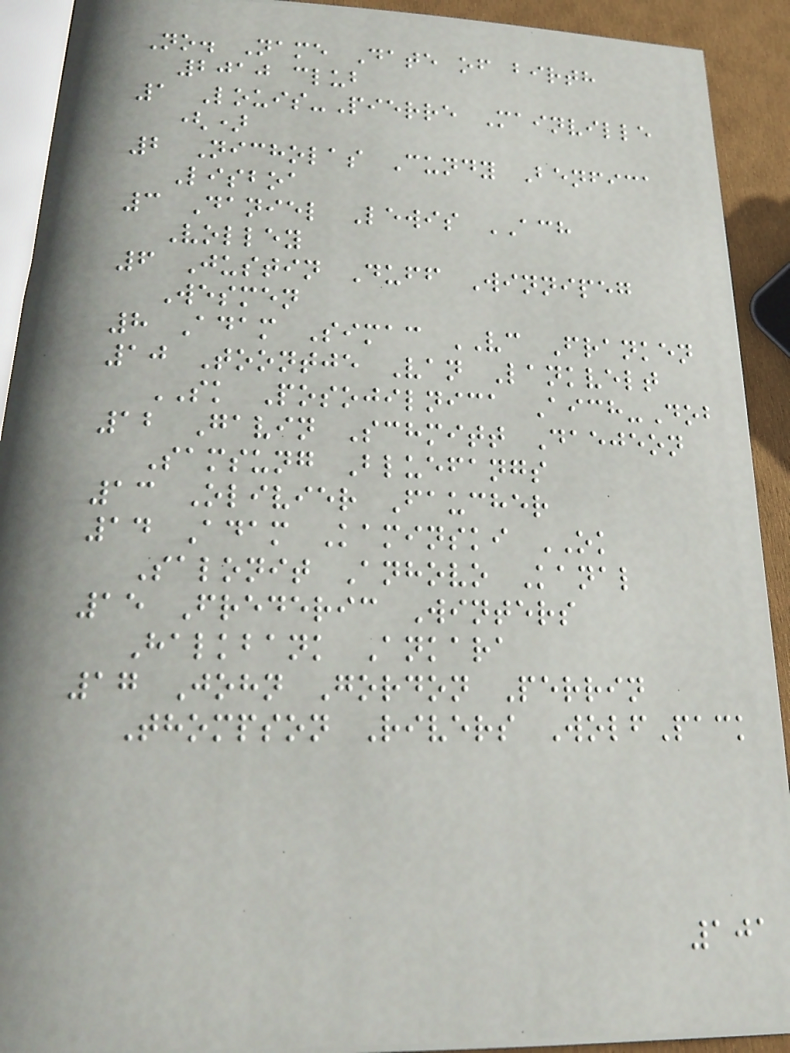No. Name Date of birth
2010 club
1 Louis-Pierre Mainville
()
2 Nicholas Cundy Benfica
Lisboa
3 Daniel Lewis ACH
Volley
6 Justin Duff Winnipeg
Wesmen
8 Adam Simac VC Franken
10 Toontje Van Lankvelt
SK Posojilnica Aich-Dob
12 Gavin Schmitt Daejeon
Samsung Bluefangs
13 Olivier Faucher
14 Adam Kaminski OK
Salonit Anhovo Kanal
15 Frederic Winters
Halkbank Ankara
17 John Gordon Perrin
Thompson Rivers WolfPack
101
